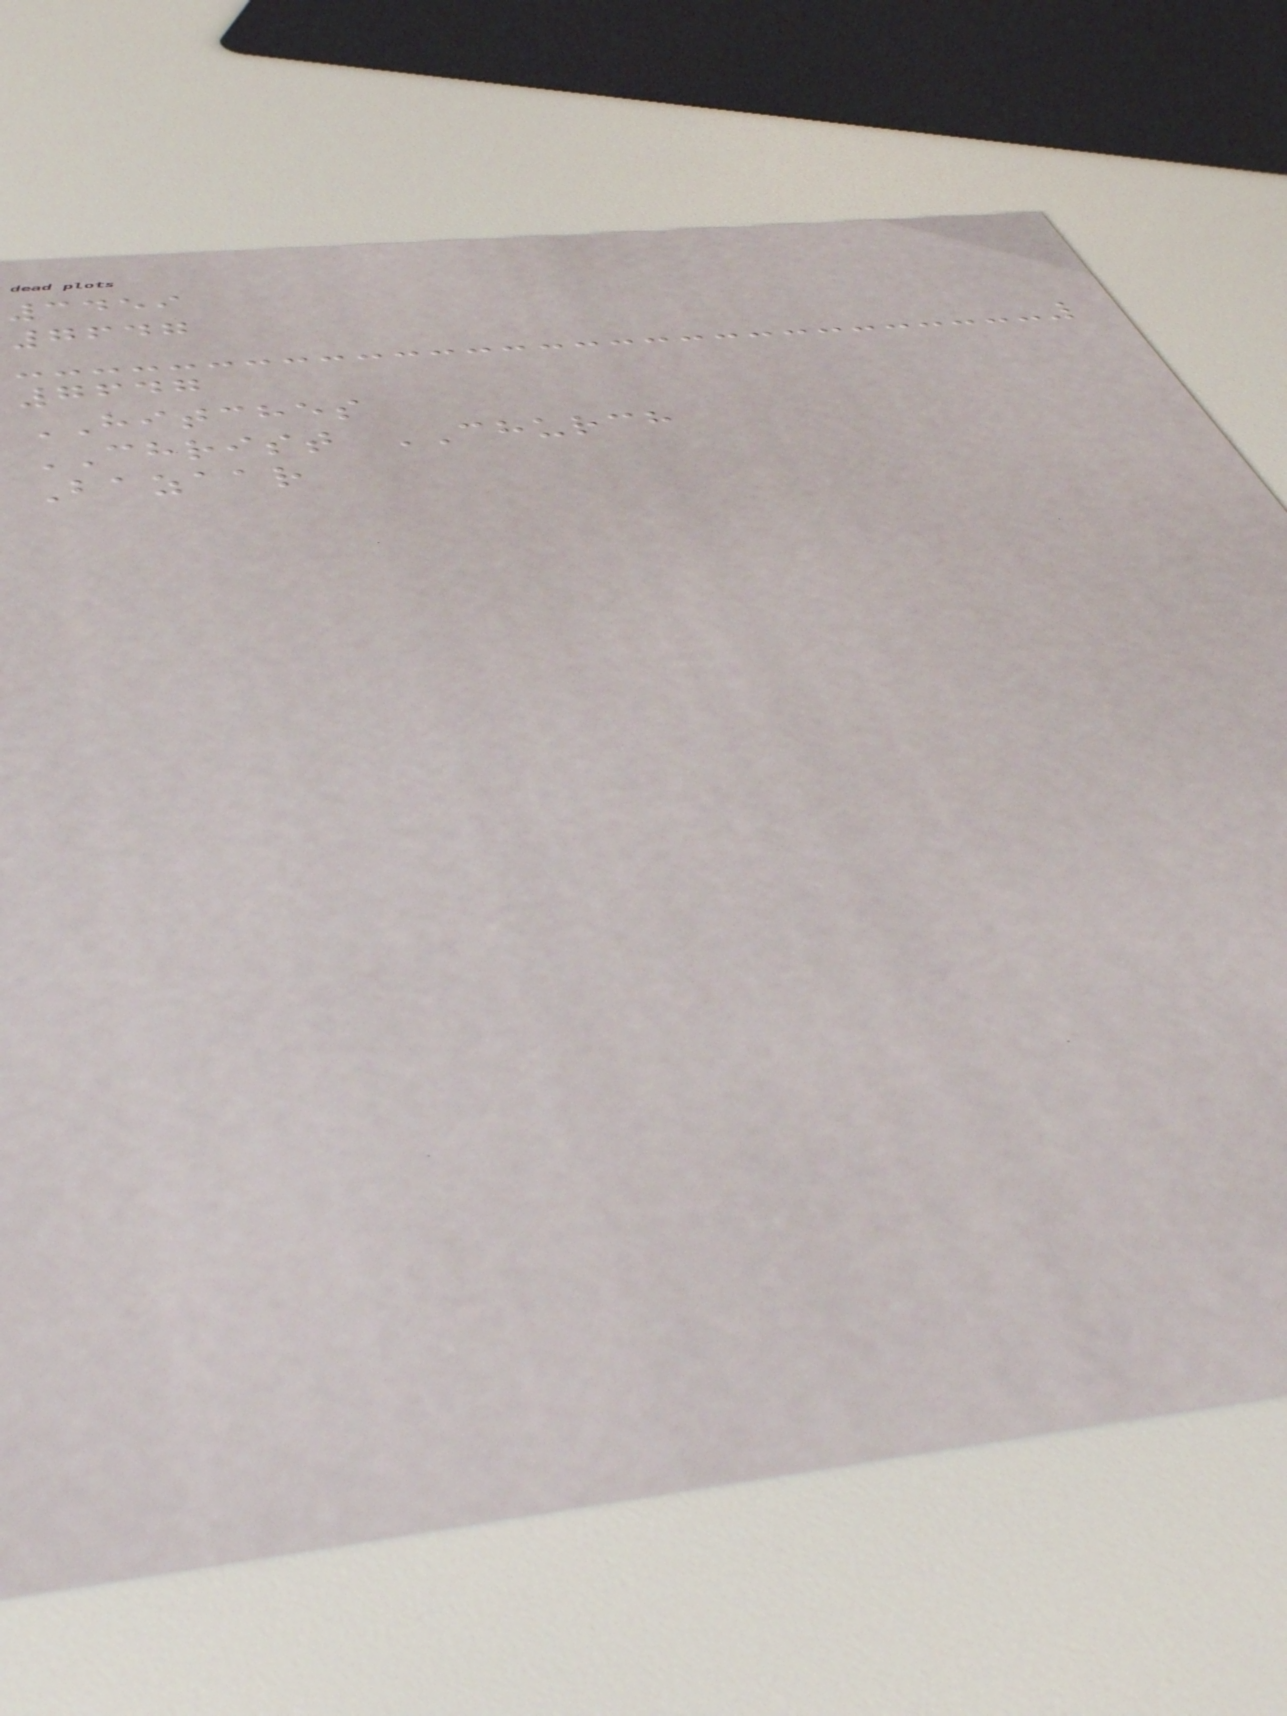3459
7647
7647
HITCHES
CHRIST CHURCH
Bazaar
